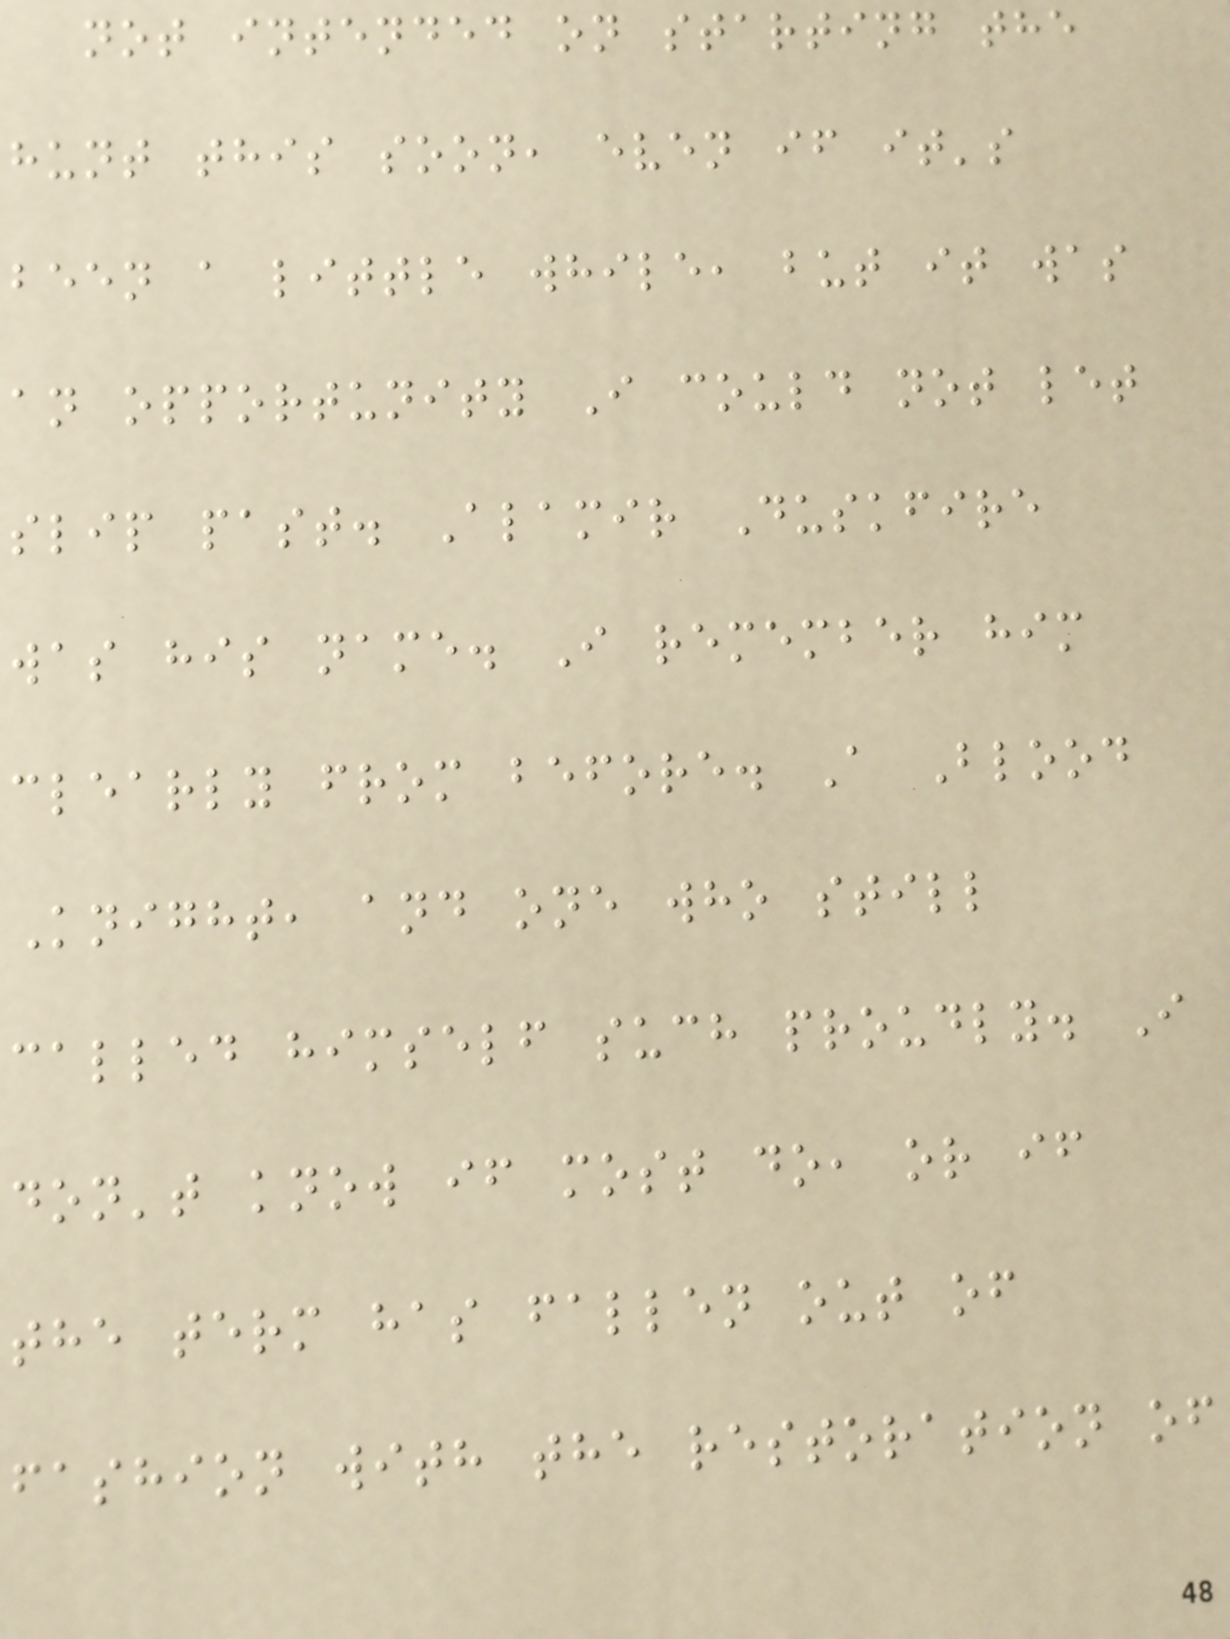not intended on starting the
hunt this soon, even if it's
been a little while, but it was
an opportunity I could not let
slip past. Alamir Duskfire
was his name. I remember him
clearly from before. A Blood
Knight, and one who still
called himself such proudly. I
don't know if most do, or if
the term has fallen out of
fashion with the restoration of
